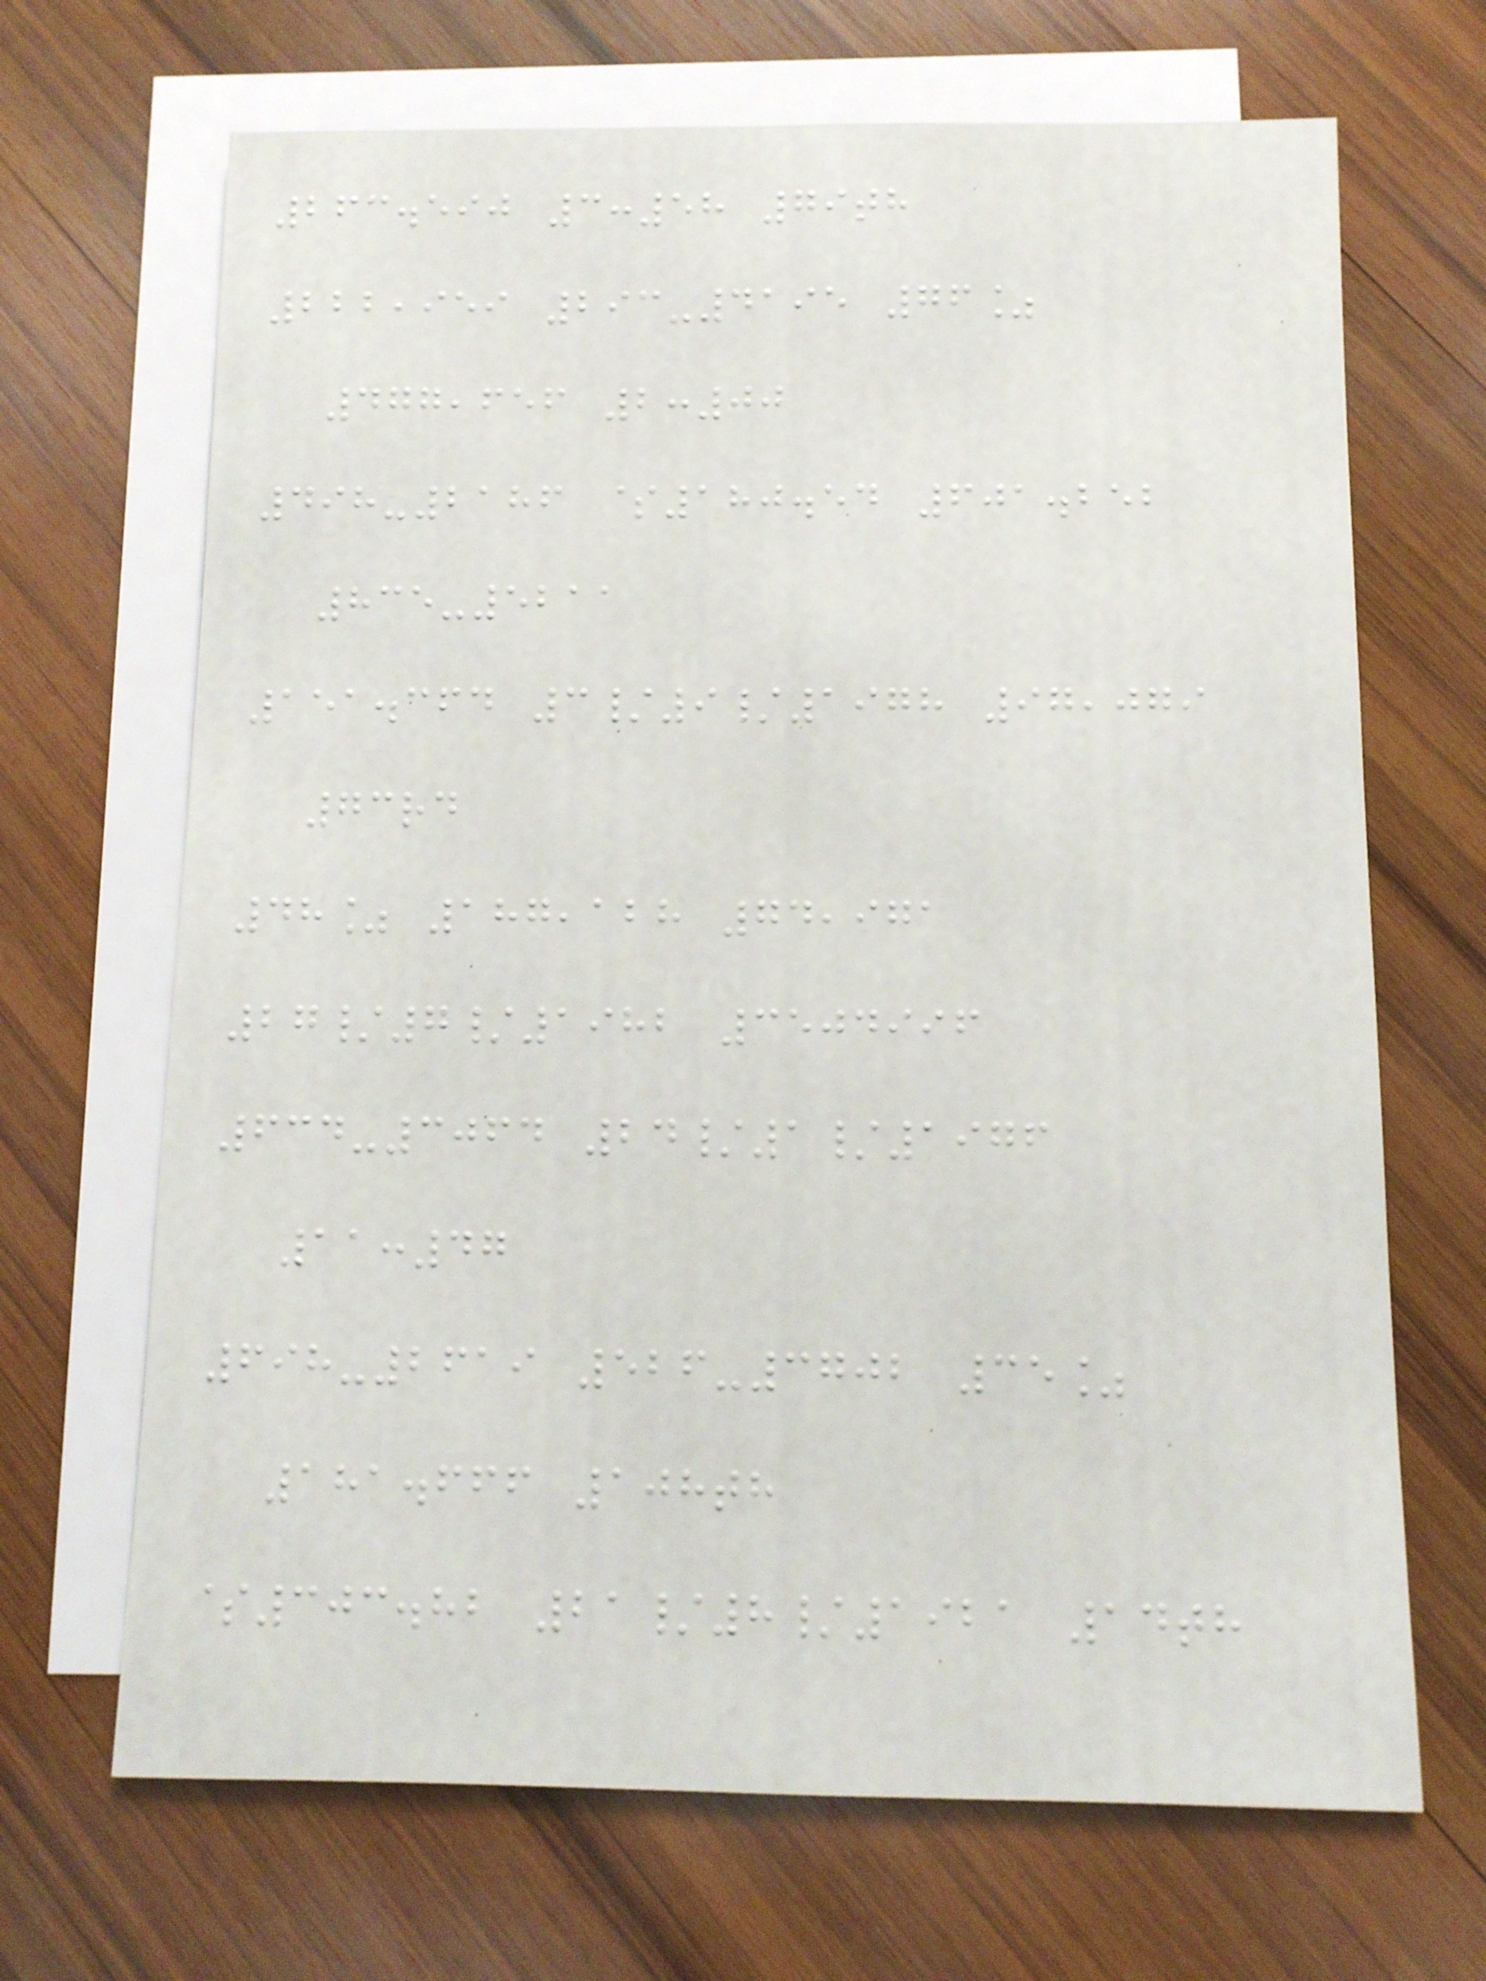263.590 3:58 79th
222,959 293-4195 76%
477,656 2:00
498-2186 $180.54 601.252
835-5211
151.364 3/9/1978 97,079
73rd
48% 187,128 74,971
27/7/1982 3504996
634-3064 24/1/1976
11:47
698-2619 526-3702 35%
181.666 108th
$303.82 21/8/1921 14th
